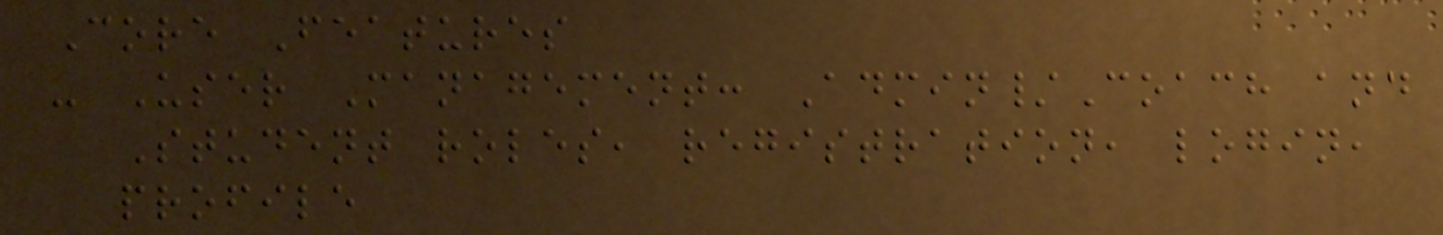Core Features
- User Management: Admin/Coach and
Student roles, registration, login,
profile
